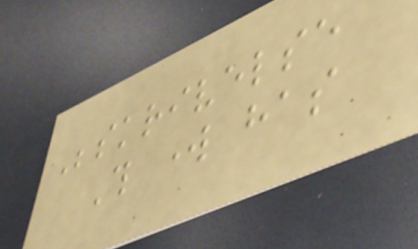Beskrivelse
This work has
